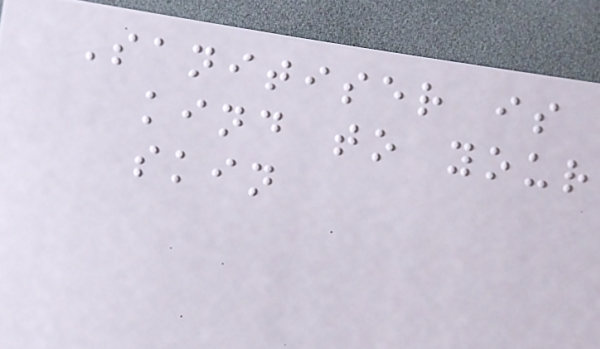Sanitiser is
kind to your
skin
